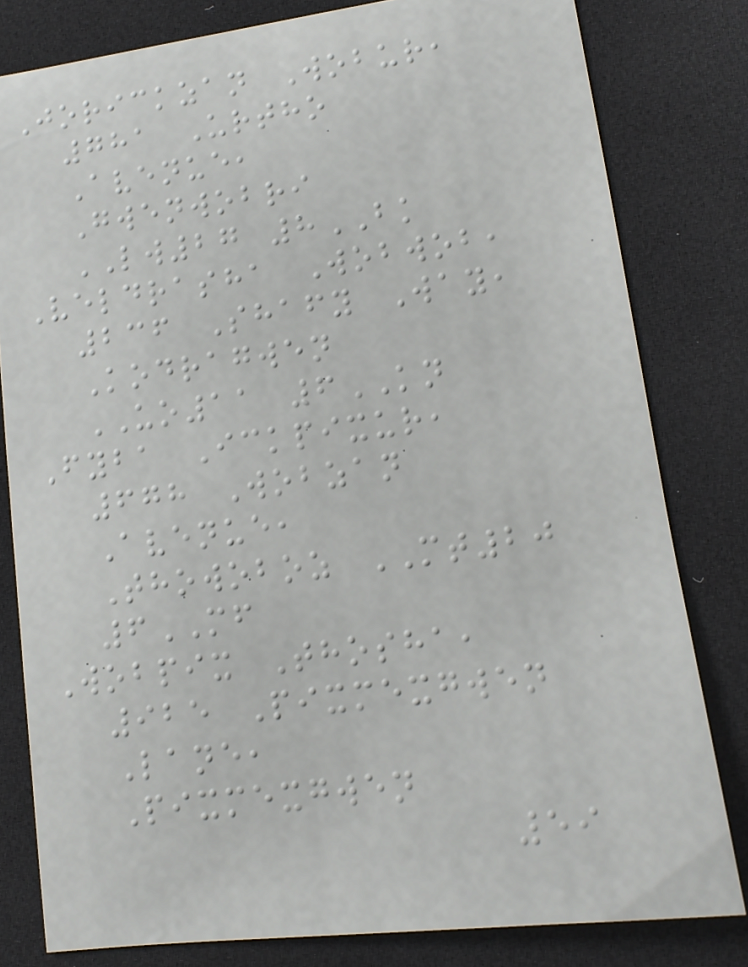Jorickzan Wobur,
781 Urtho
Avenue,
Gwenwobri
LW27 8BK
Veldrasha Wobwob,
236 Shafy Way,
Kodragwen
UO11 6KN
Fyba Ickpixur,
678 Wobzan
Avenue,
Thowoboz MT20
6MF
Wobpix Thosha,
925 Pixmexgwen
Lane,
Pixmexgwen
59
